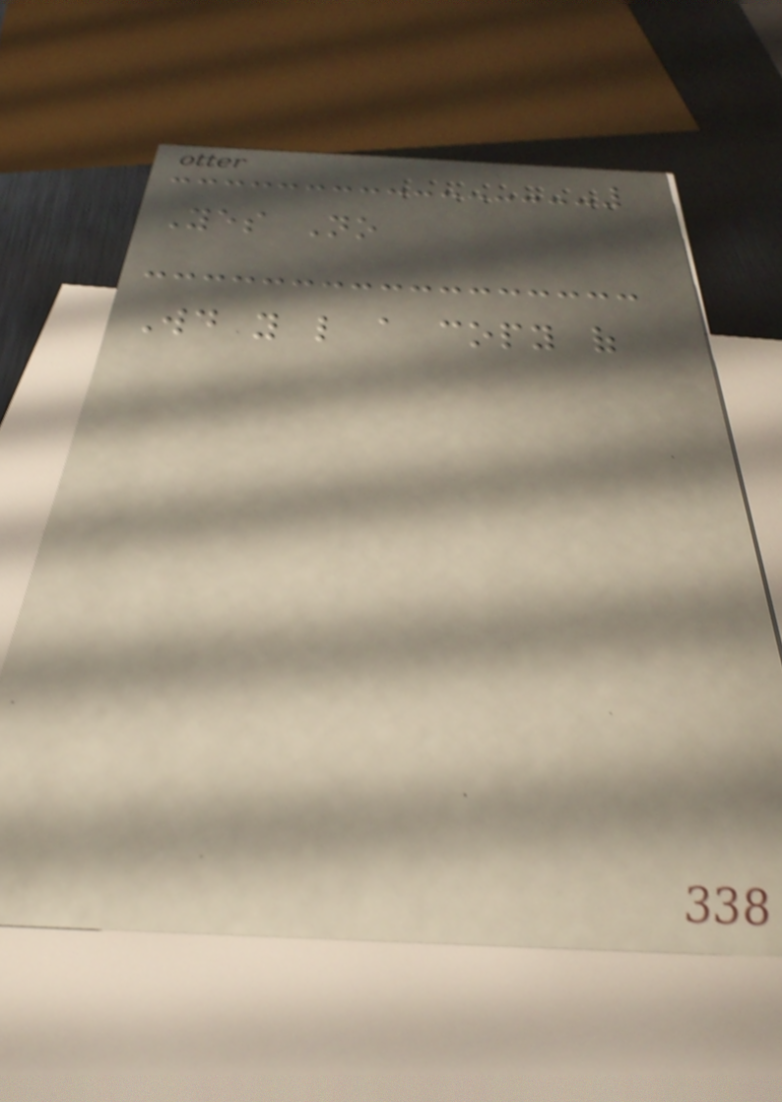Yes No
Would you like a copy of
